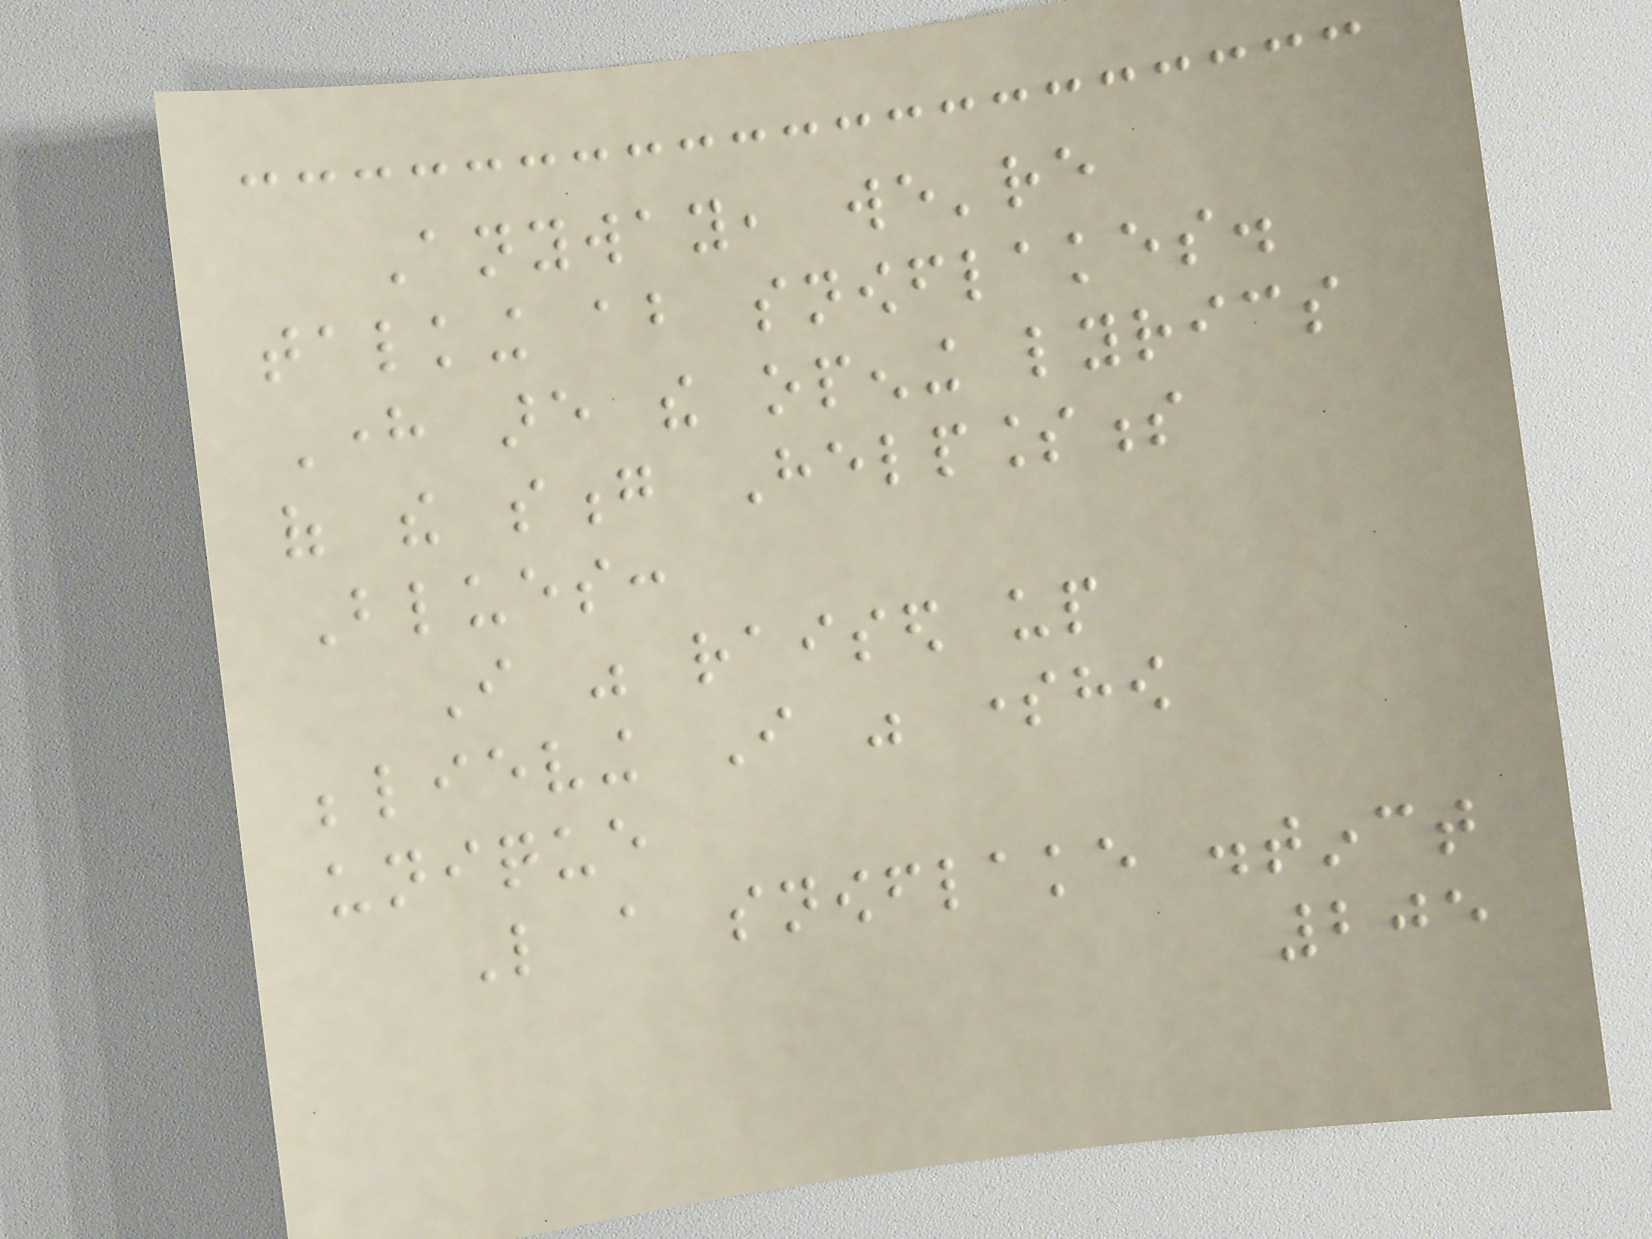Anyway, we're
talking about snowflakes.
Here are the opening lyrics
of the song Helplessness
Blues:
I was raised up
believing I was somehow
unique
Like a snowflake distinct
205
